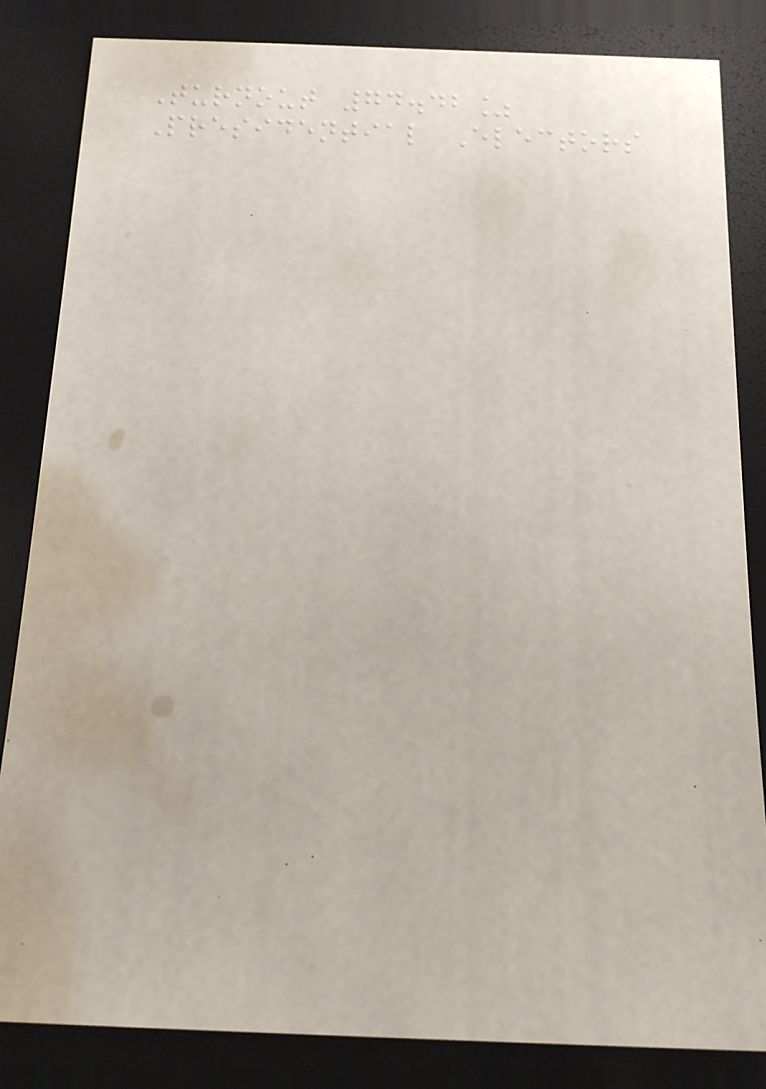Turnout 74.42%
Presidential Electors
